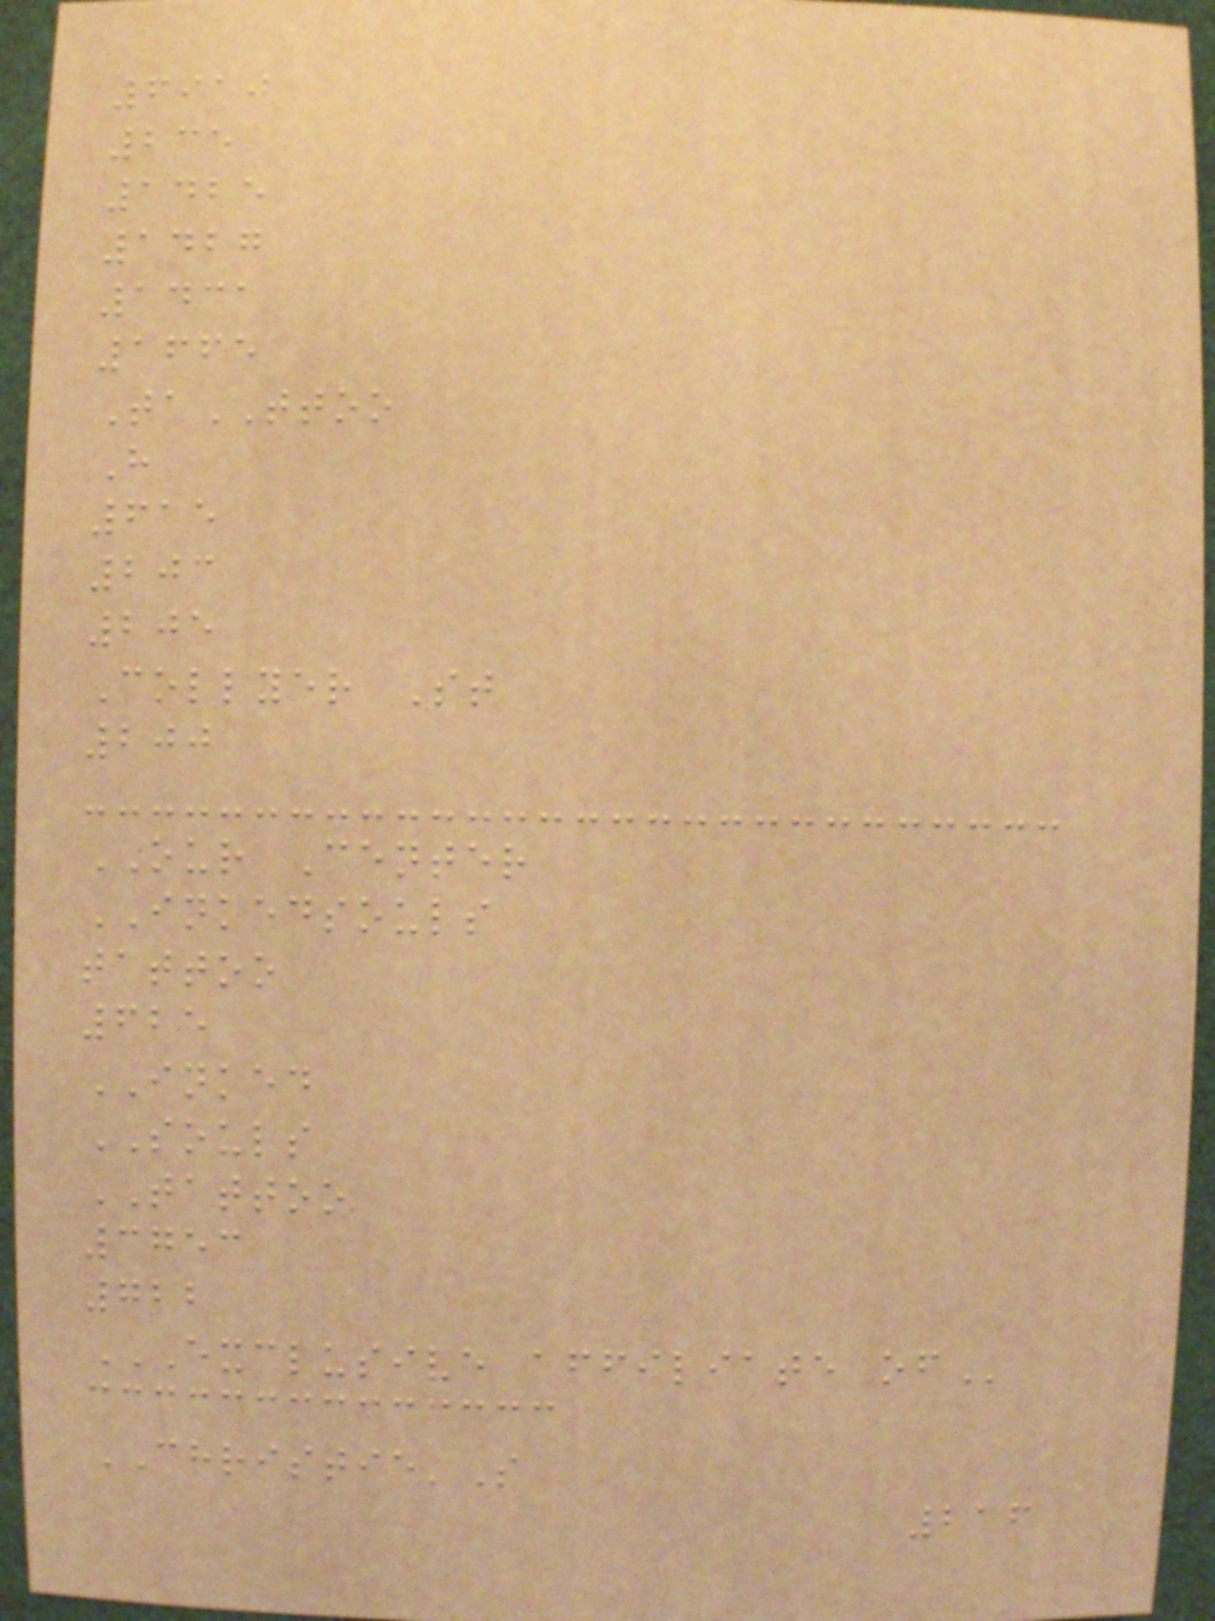6910
235
1425
1427
1431
1665
TaTTOO
H
615
203
205
Collyer St
200
OUR Center
INKEDSOULS
tattoo
625
INKED
SOULS
TATTOO
3753
722
EXCLUSIVE AFFILIATE OF
CHRISTIE'S
216
